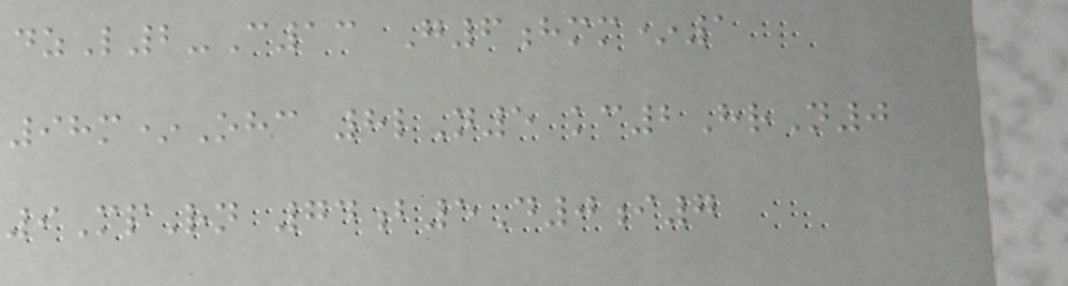dzL2-C13 G6hmm*1
98m*Ohc 8lN5 kc2HrN0
9MpRn 74b5D0i7
